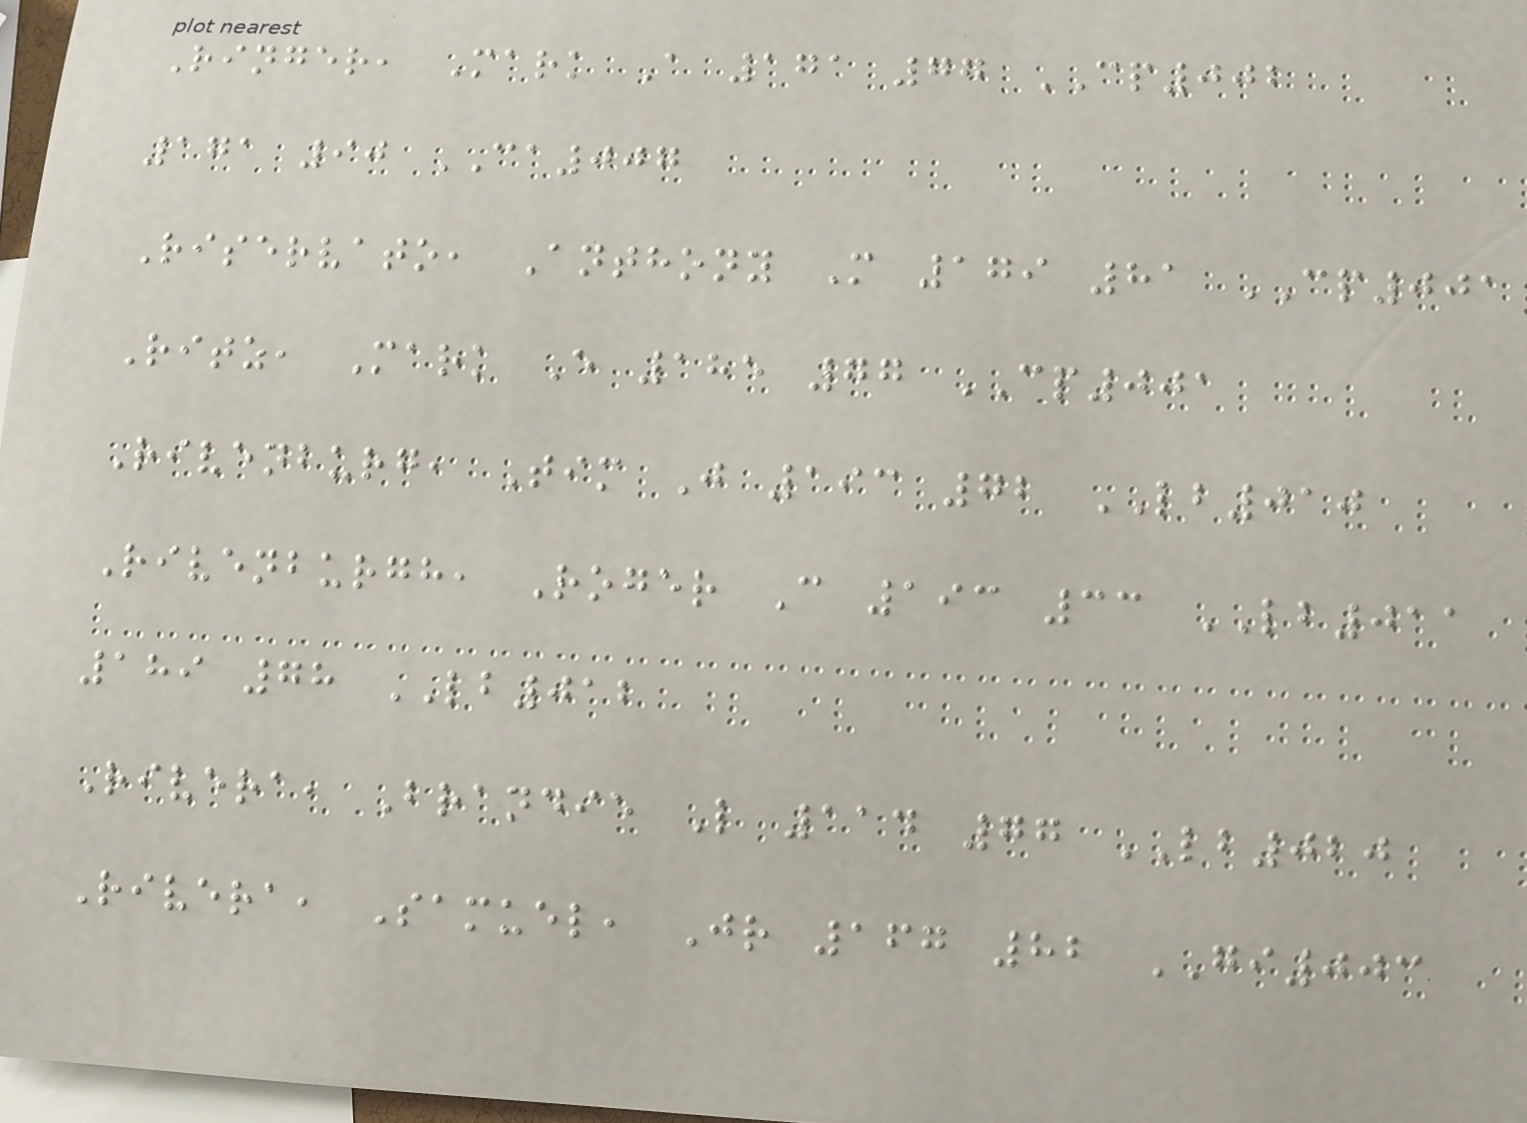Ringer, Mark A 171 77 CP002
171 90 CA007
Riservato, Anthony M 179 81 CP001
Ritz, Mark E 185 77 CP001
Rivenburg, Tim J 193 72 LB010
Rivenburgh, Roger C 193 33 LB011
189 78 LB012
Rivera, Brandie L 114 77 LB020
Rivera, Samuel, Jr 167 82 GI003
